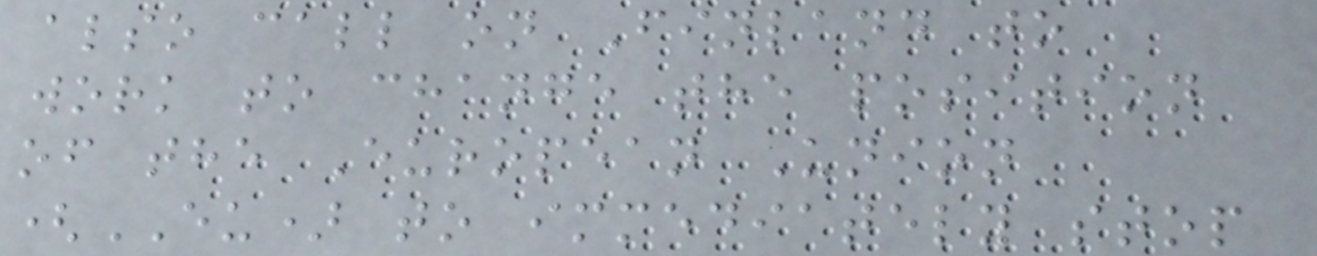also call on Finland to
work to change the position
of the European Union
(EU) to immediately stop
